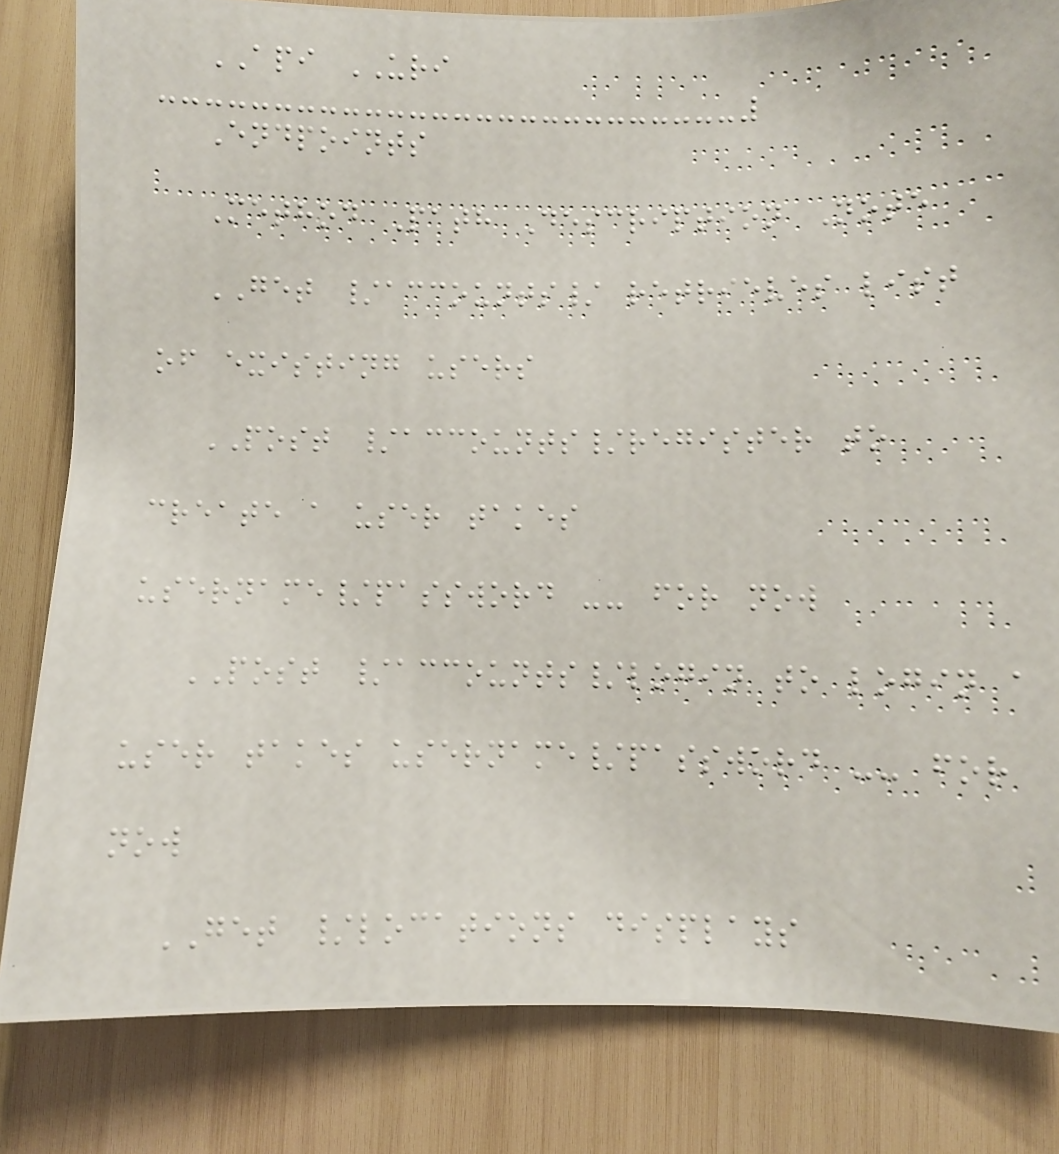API URI
Endpoints
Method Path Description Note
GET /accounts/ retrieves list
of existing users
POST /accounts/register to
create a user takes
username/password -- for now
POST /accounts/login to login a
user takes username/password -- for
now
GET /locations displays
